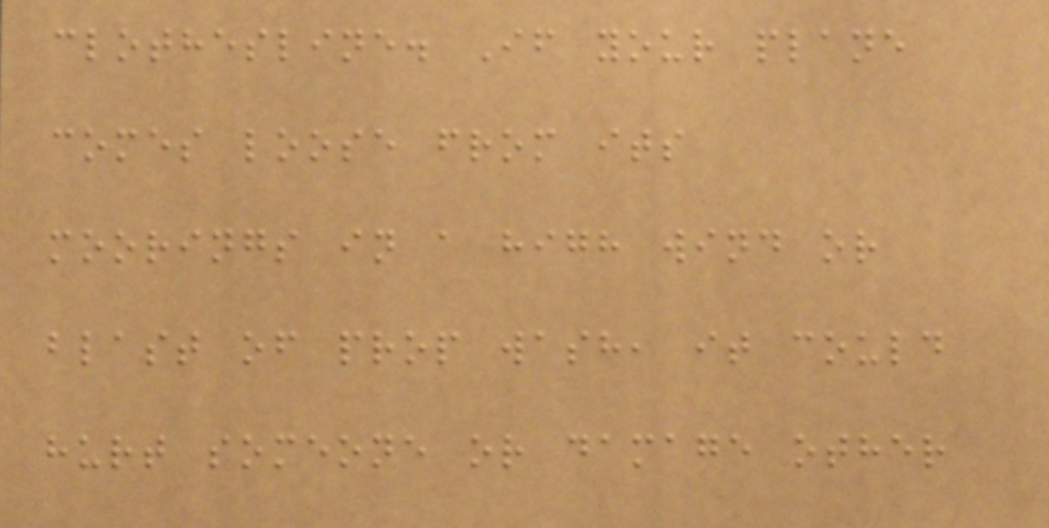clothesline. If your plane
comes loose from its
moorings in a high wind or
blast of prop wash, it could
hurt someone or damage other
